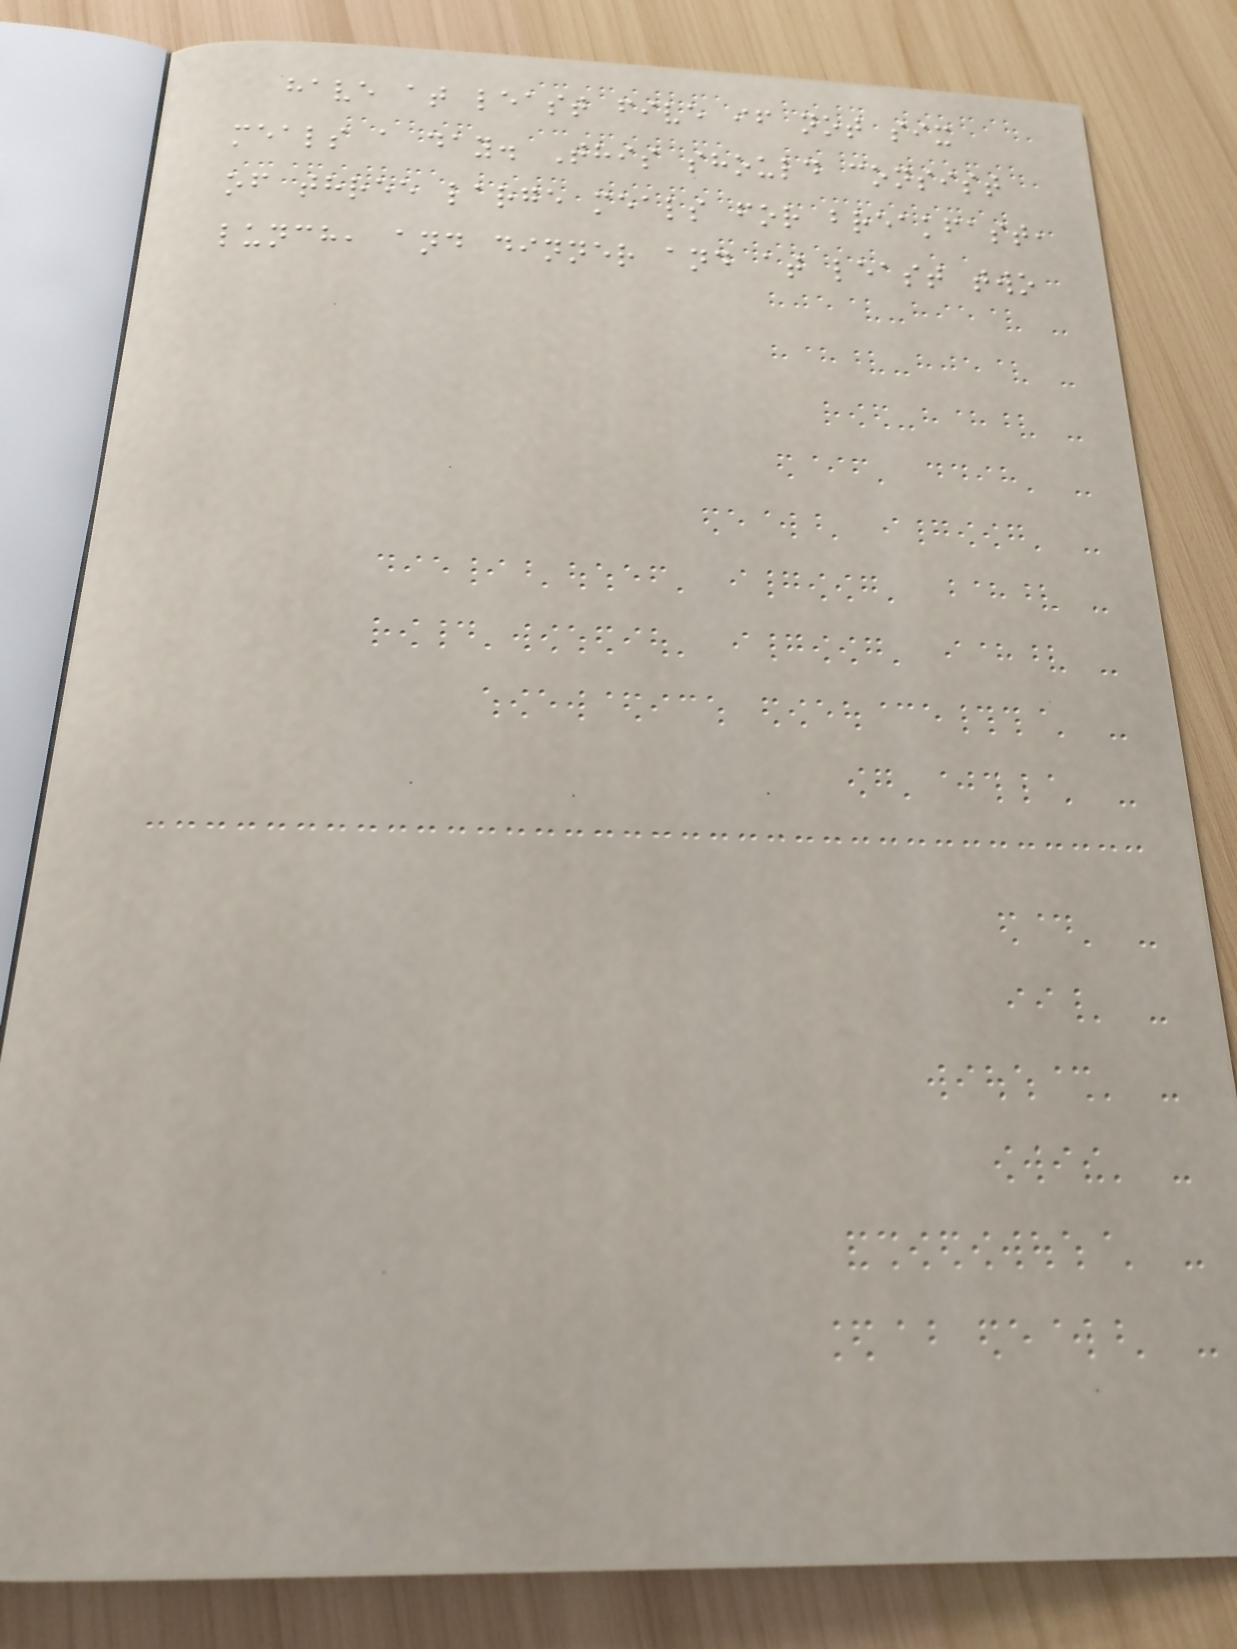have at least five if not six
meals a day. This should consist
of three large meals for breakfast,
lunch, and dinner and at least two
